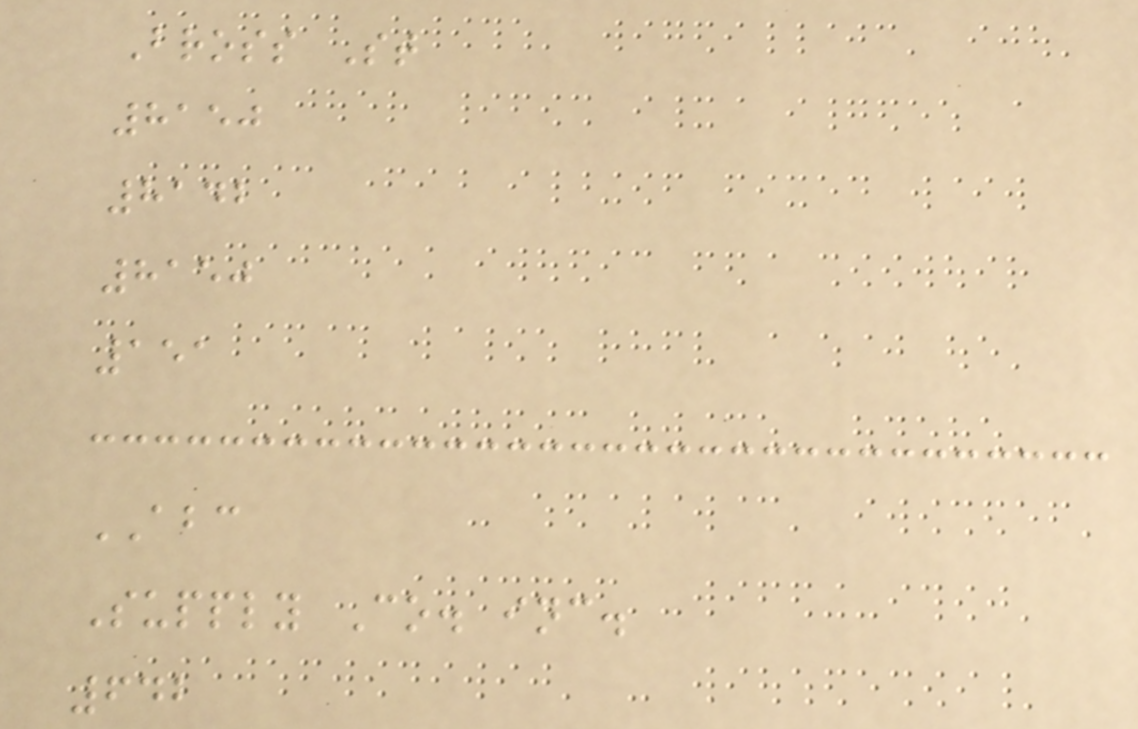Bross St
8150
8142
8150
151
ABC
Supply Co. inc.
642
